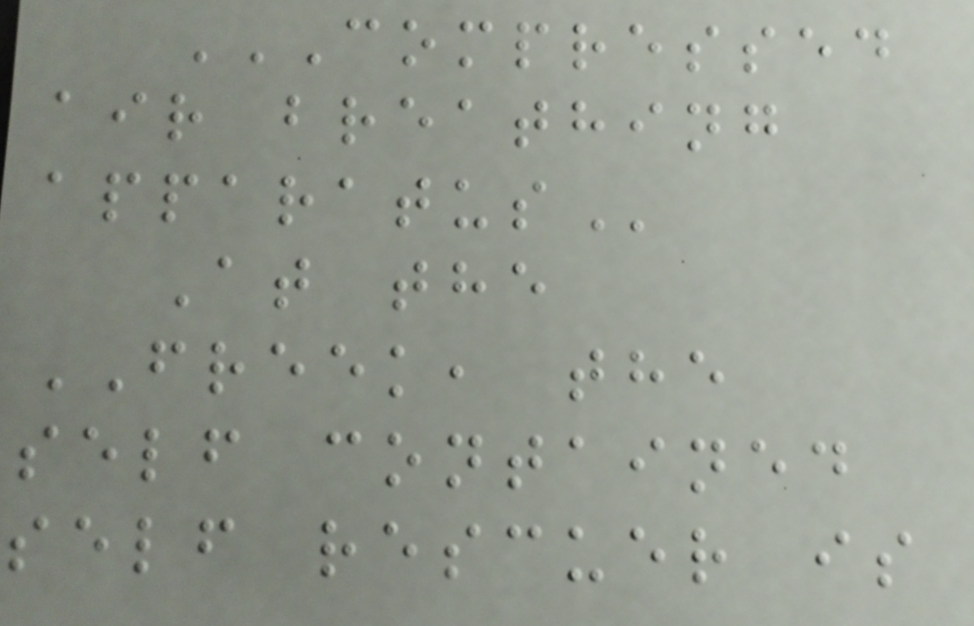COMPRESSED
AIR BREATHING
APPARATUS
At the
FREEK, the
self contained
self rescuer is
